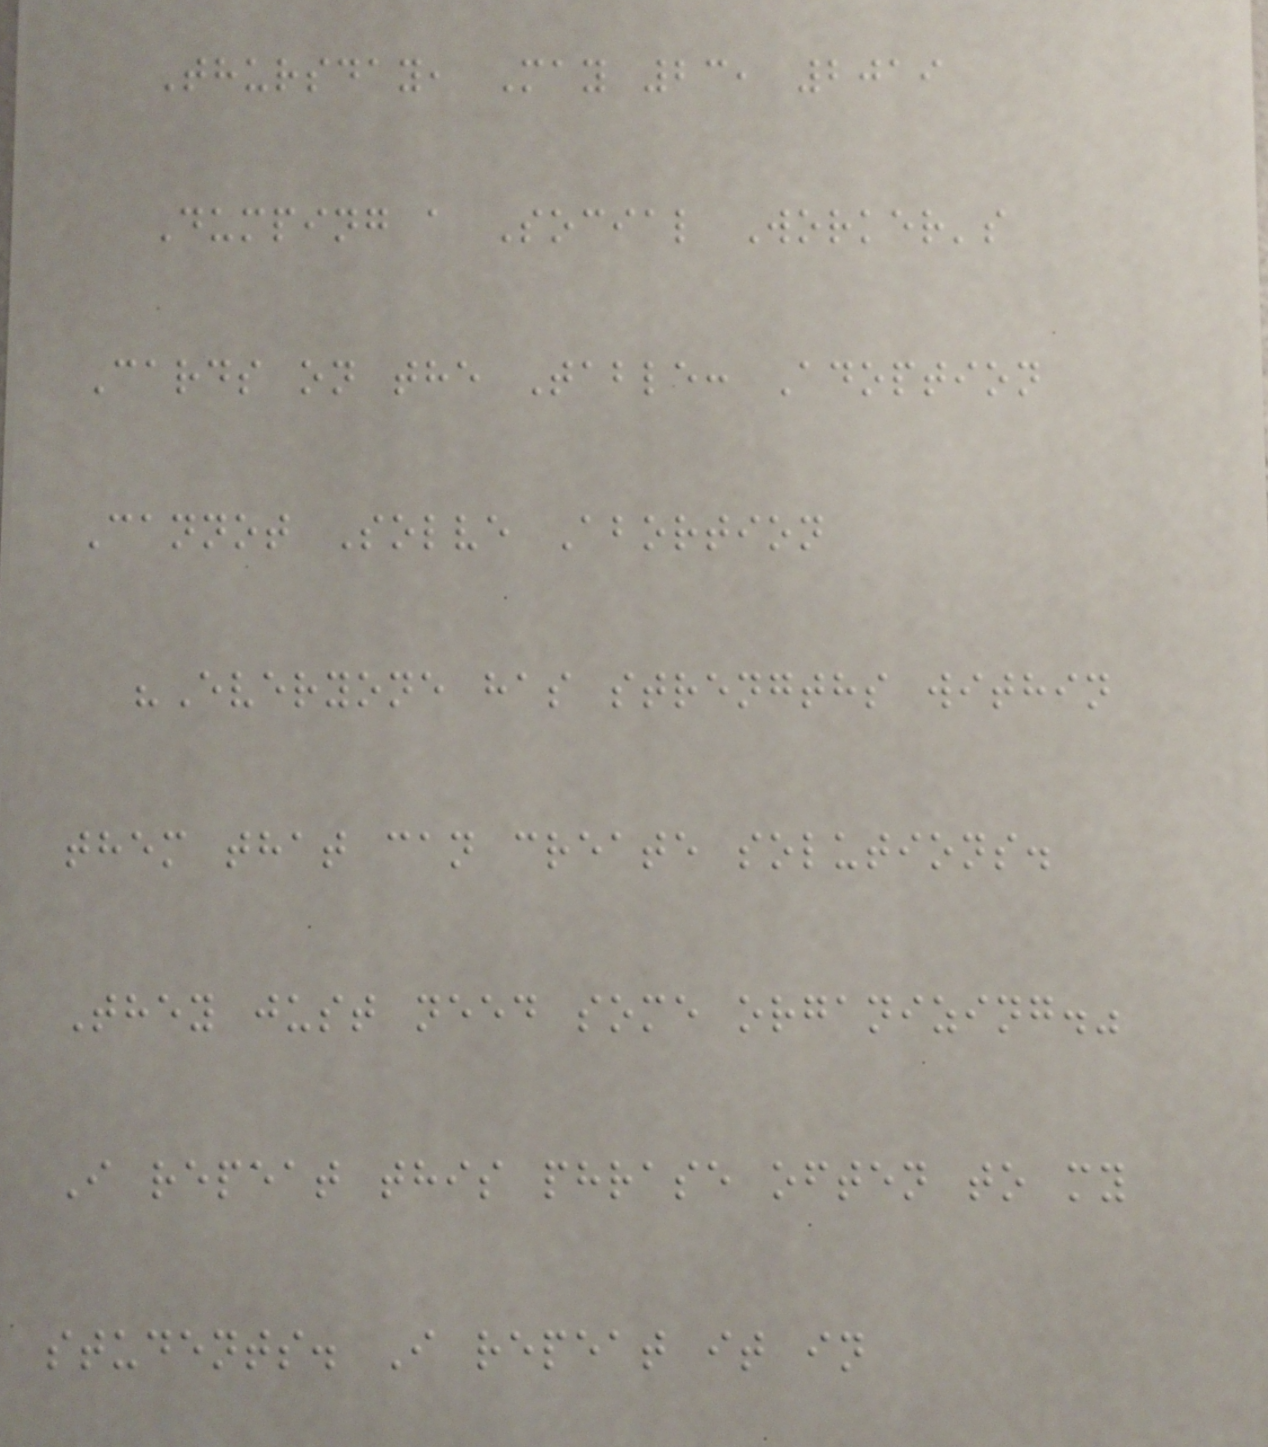Thursday, May 23, 2019
Dumping a Social Worker's
Cards on the Table: Adoption
Cannot Solve Abortion
"Everyone has strengths within
them that can create solutions.
They just need some organizing."
I repeat this phrase often to my
students. I repeat it in
